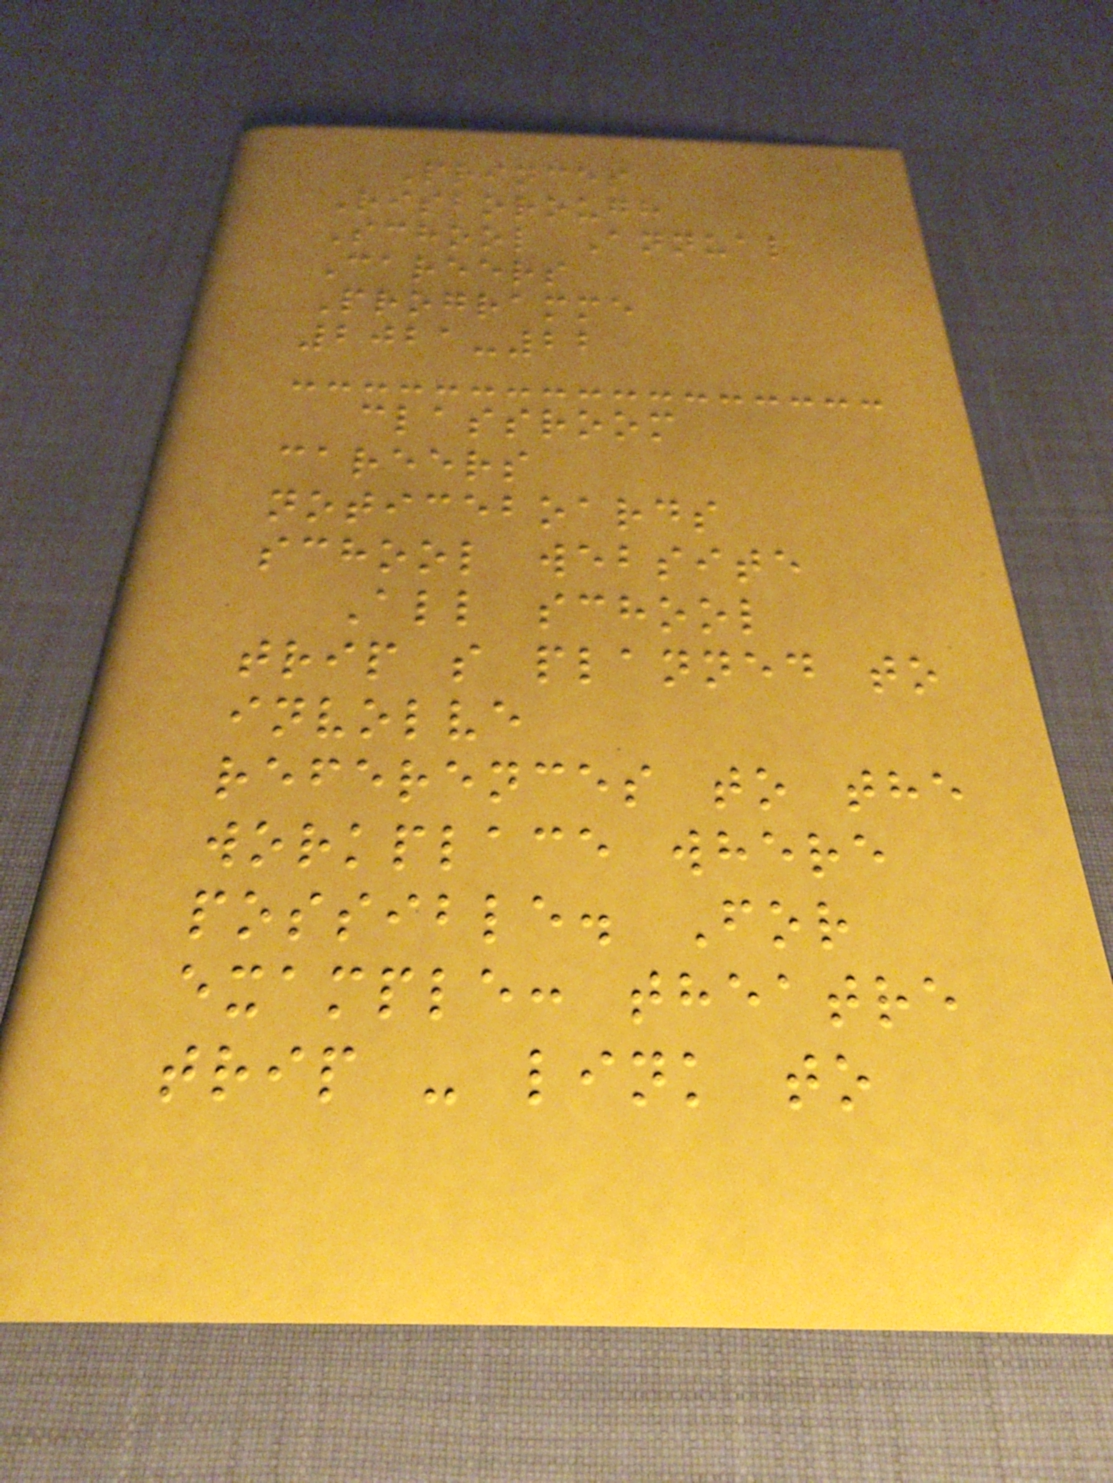Princes
Risborough
School Annual
Careers
Programme
2021-22
classroom
careers
noticeboards
school website
All school
trip s planned to
involve
references to the
workplace where
possible. For
example: theatre
trip - link to
